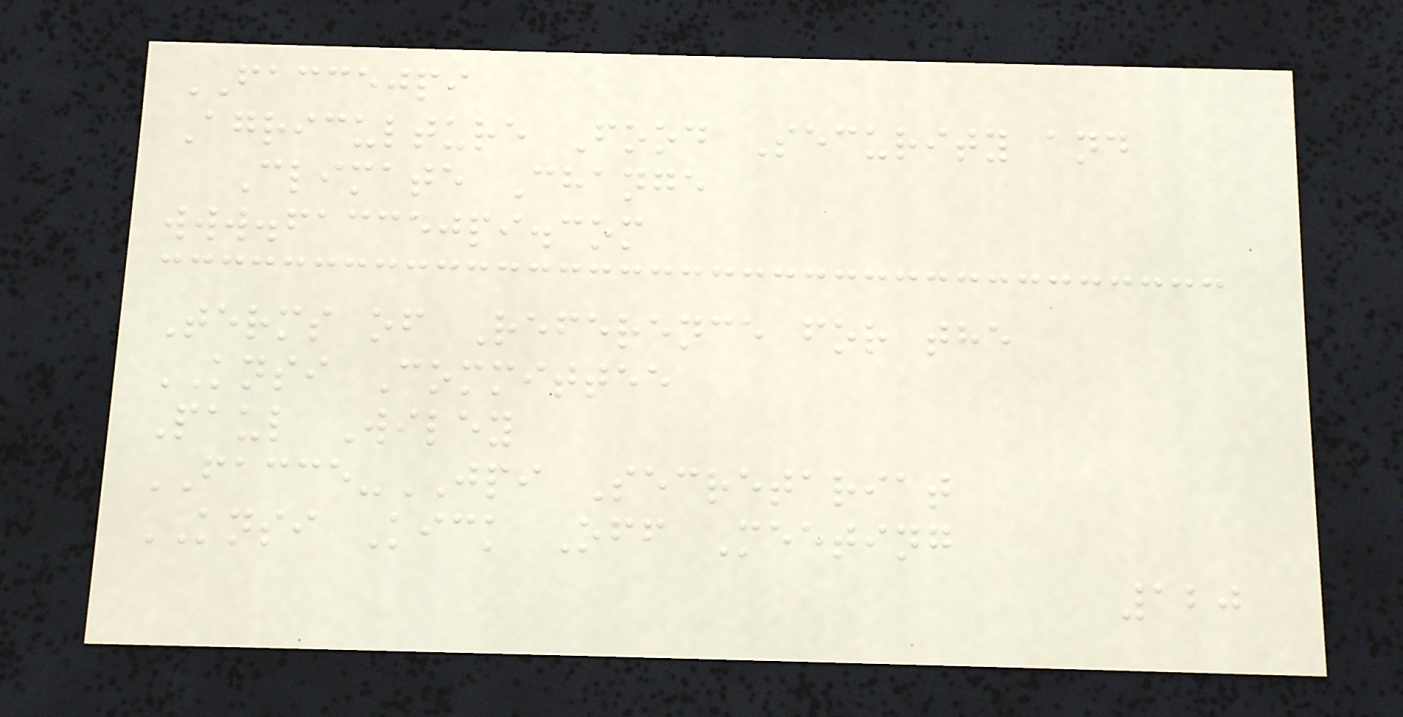FACCEJPI
Agriculture Food Security and
Climate Change
www.faccejpi.com
Terms of Reference for the
KNSI Committee
Paul Wiley
FACCE-JPI Secretariat
KNSI Kick Off Meeting
120
